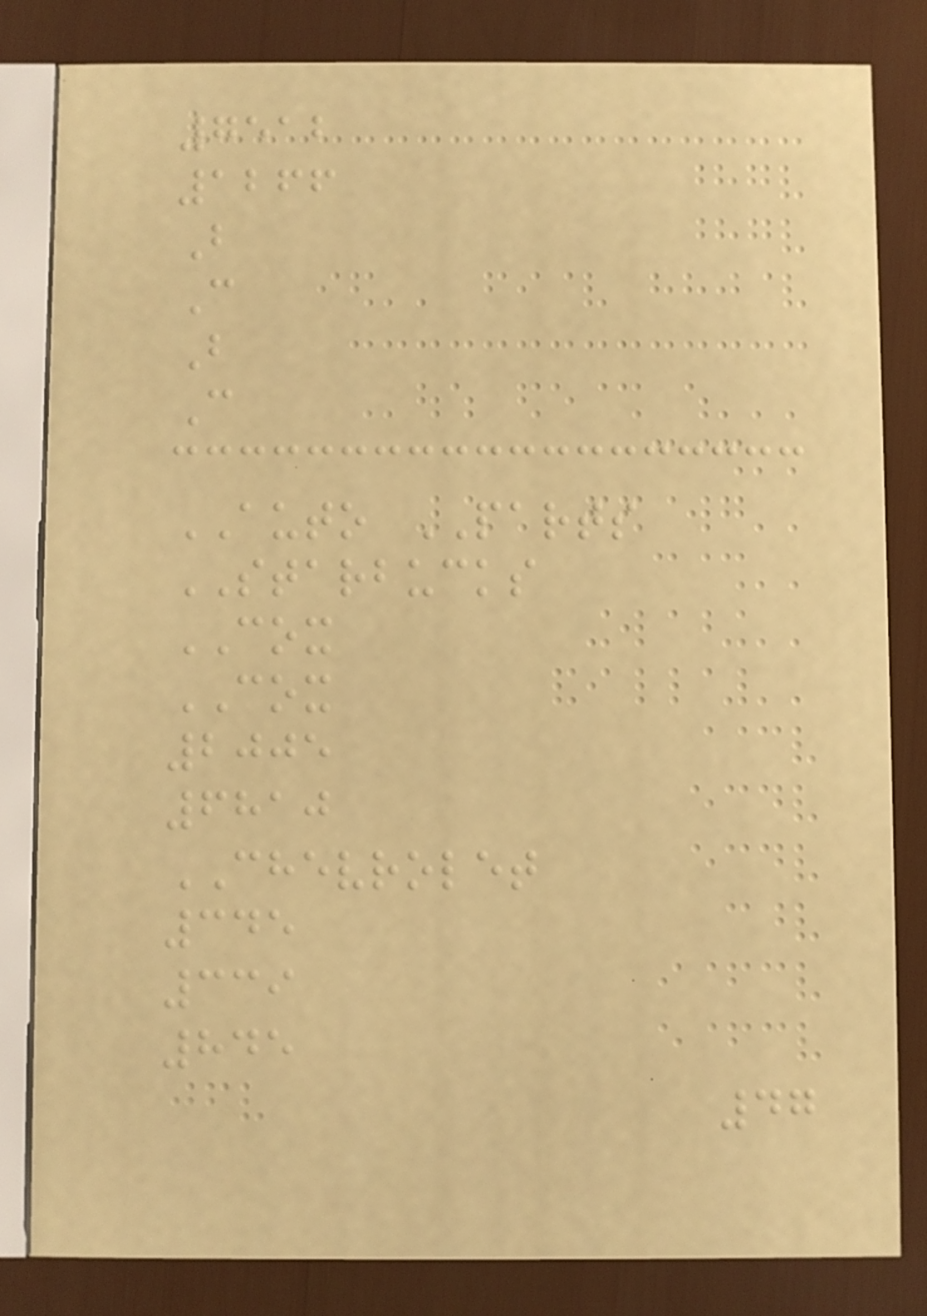7512
1266
B
C
B
C
AUTO PARTS
STARBUCKS
COX
COX
2005
6810
CHEVROLET
345
339
845
47
